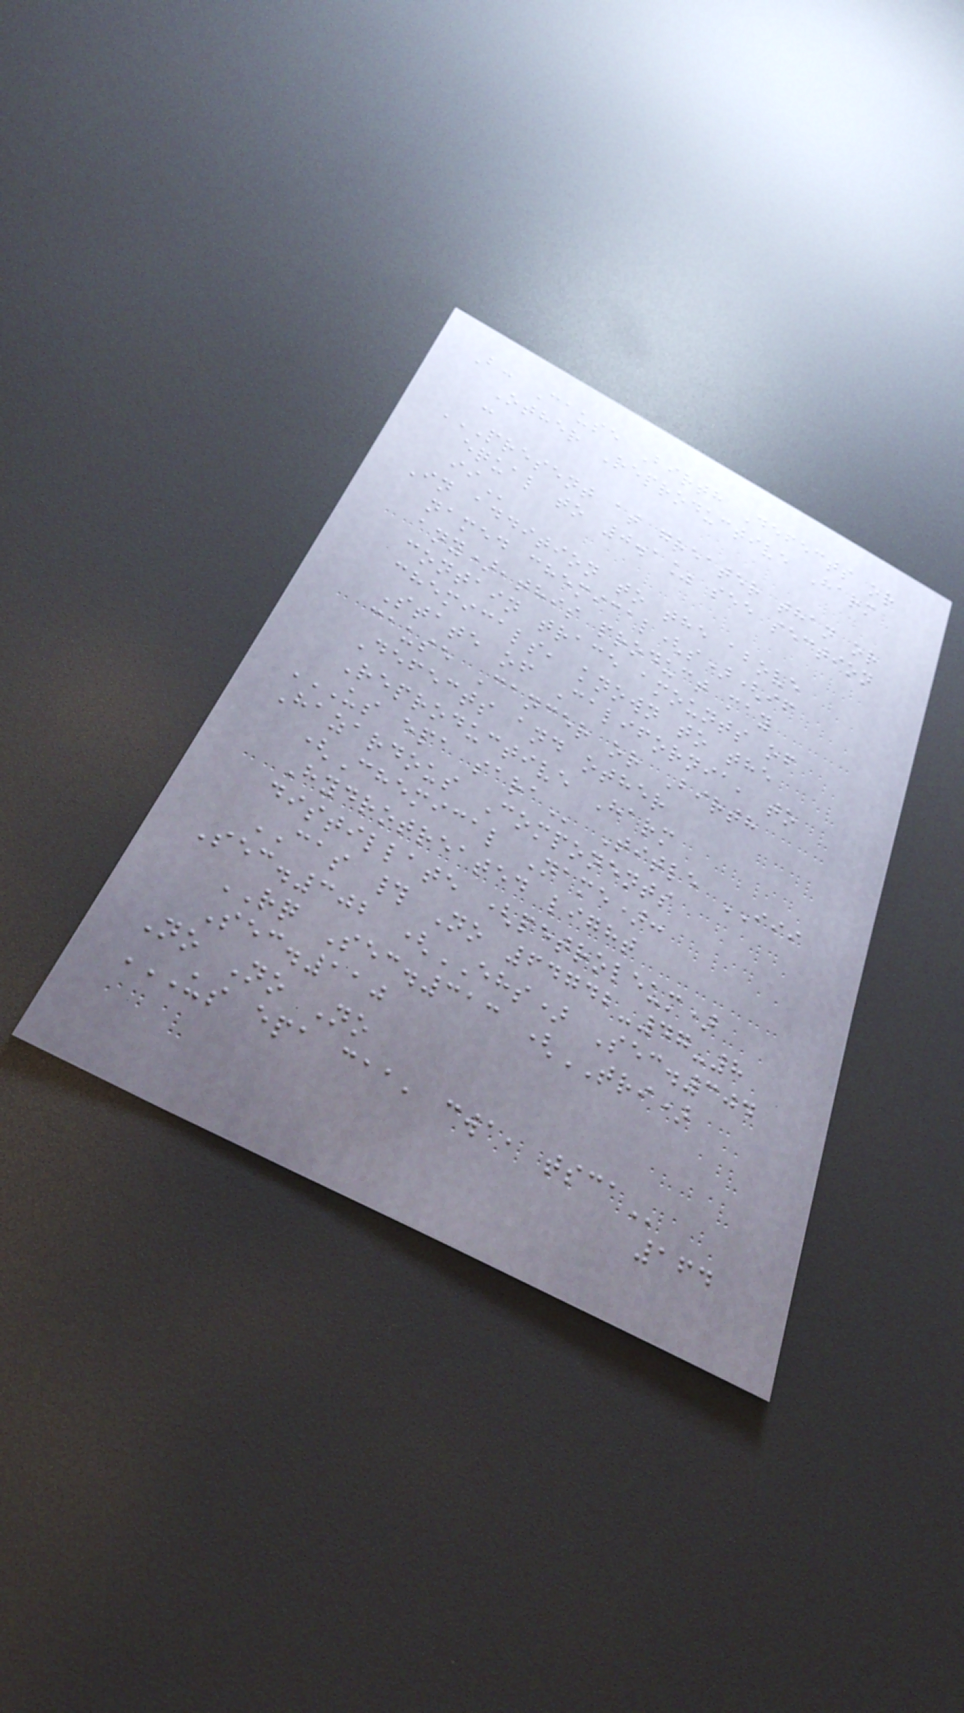B: Cause Birth Defects or
Other Reproductive Harm
:
PRESENT AT GREATER THAN OR
EQUAL TO 0.1% SEE SECTION
II
In addition to the above
named chemical(s)(if
any),this product may
contain trace amounts of
chemicals, known to the
State of California, to
cause Cancer or Birth
Defects and other
Reproductive Harm
US EPA SARA Title III
Hazardous Components
(Chemical Name):
Hydrotreated light
distillate (petroleum)
CAS # No 64742-47-8
Sec.302 (EHS) Sec.304
RQ Sec.313 (TRI)
Sec.110
No No No
US EPA CAA, CWA, TSCA
164
